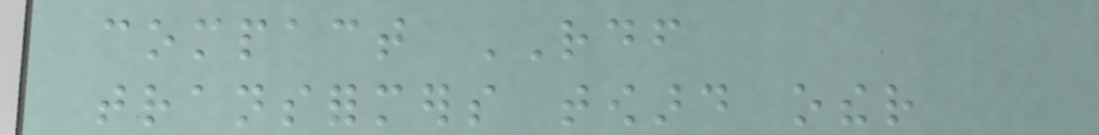compact RDF
transformers toward other
